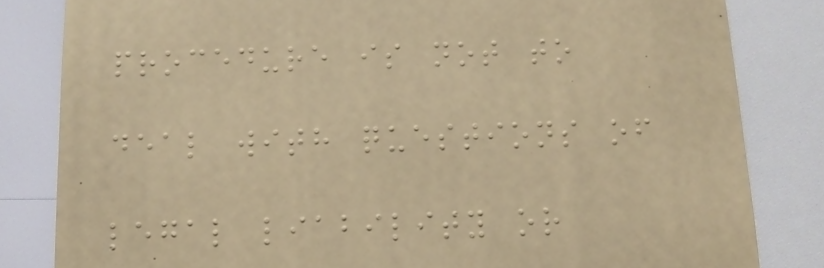procedure is not to
deal with questions of
legal liability or
